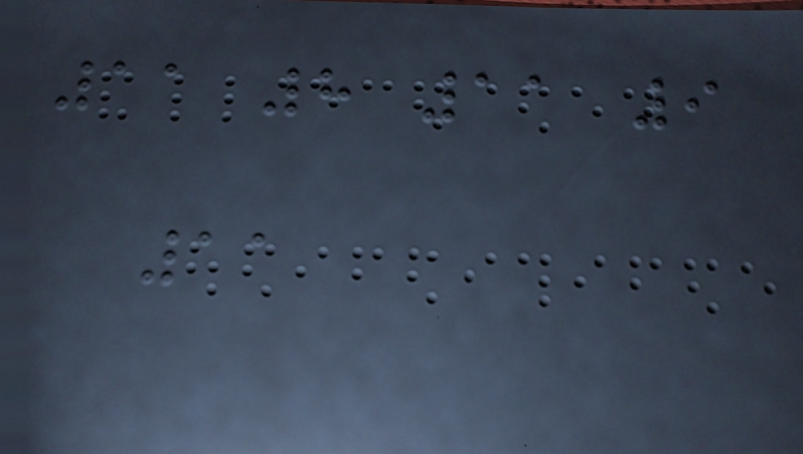11 8 11 9
11
